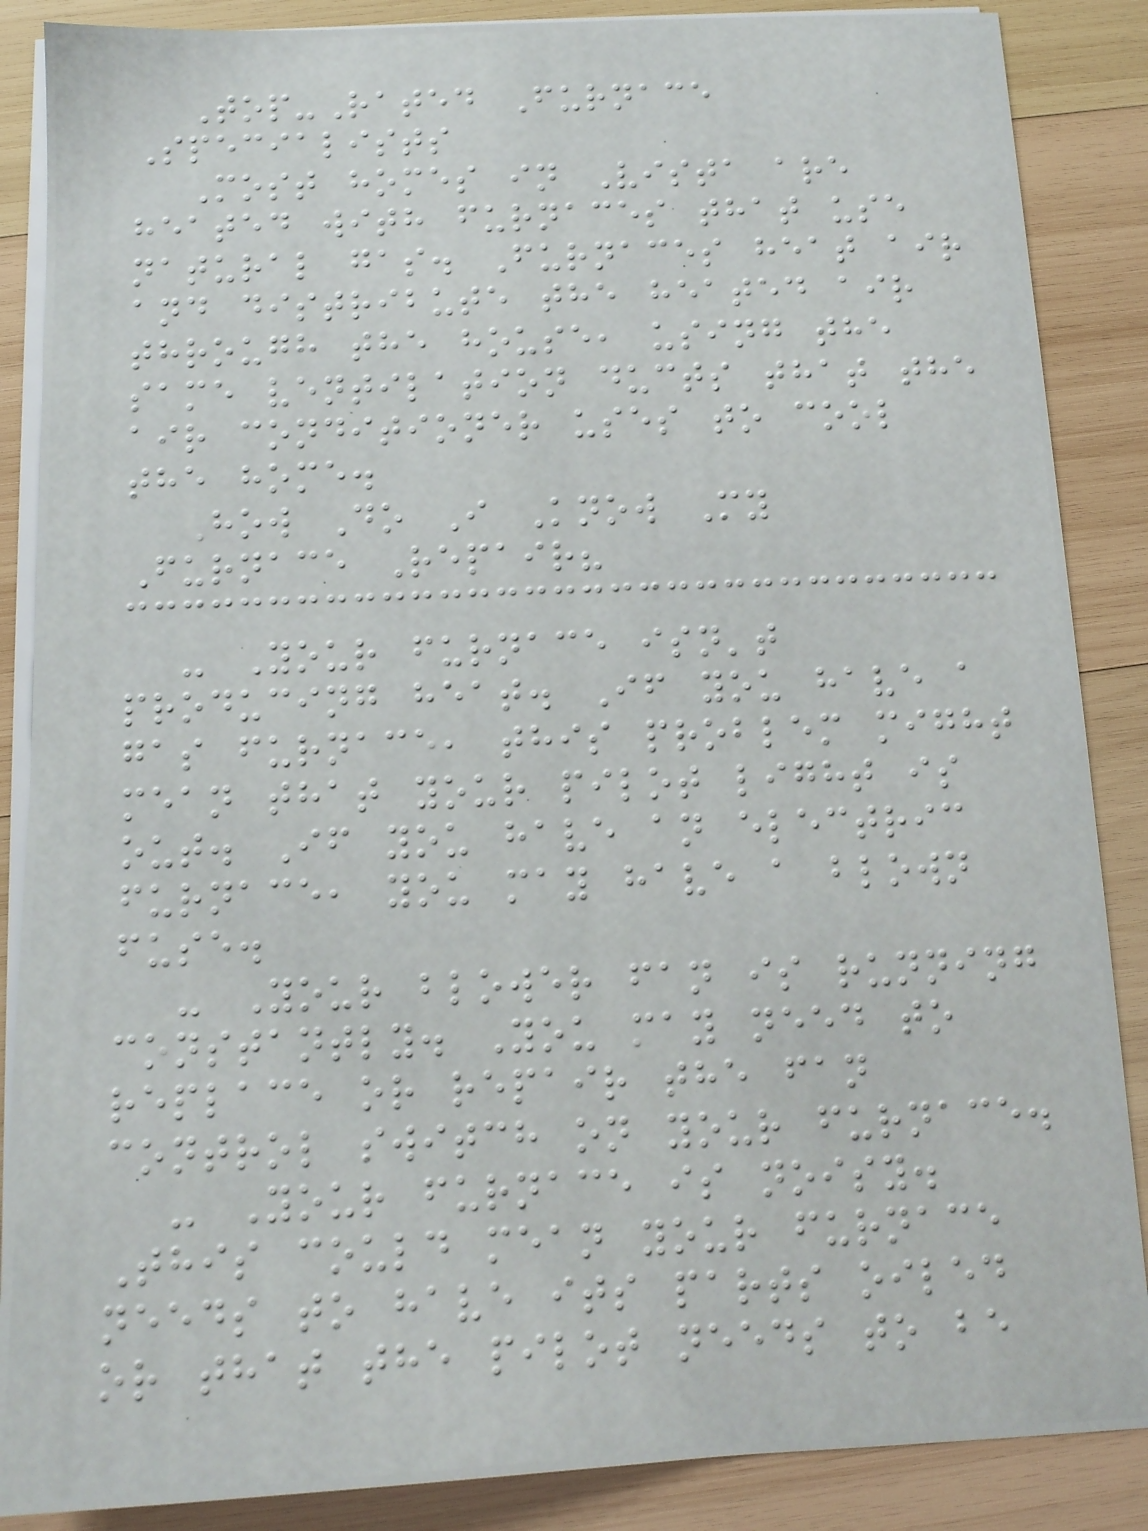Top-Rated Furnace
Specialists
Most homes in Vista are
heated with furnaces that use
natural gas. Furnaces heat air
and distribute the heated air
through the house, using the
same ventilation ducts that the
air conditioner uses to cool
the home.
How Do I Know My
Furnace Repair?
- Your furnace isn't
producing heat. If you have a
gas furnace, this problem might
mean that your pilot light is
out. If you have an electric
furnace, you may have a blown
fuse.
- Your blower fan is running
constantly. You may need to
replace or repair the fan
control switch on your furnace.
- Your furnace is noisy.
This could mean your furnace
needs to have its parts oiled
or that the pilot needs to be
